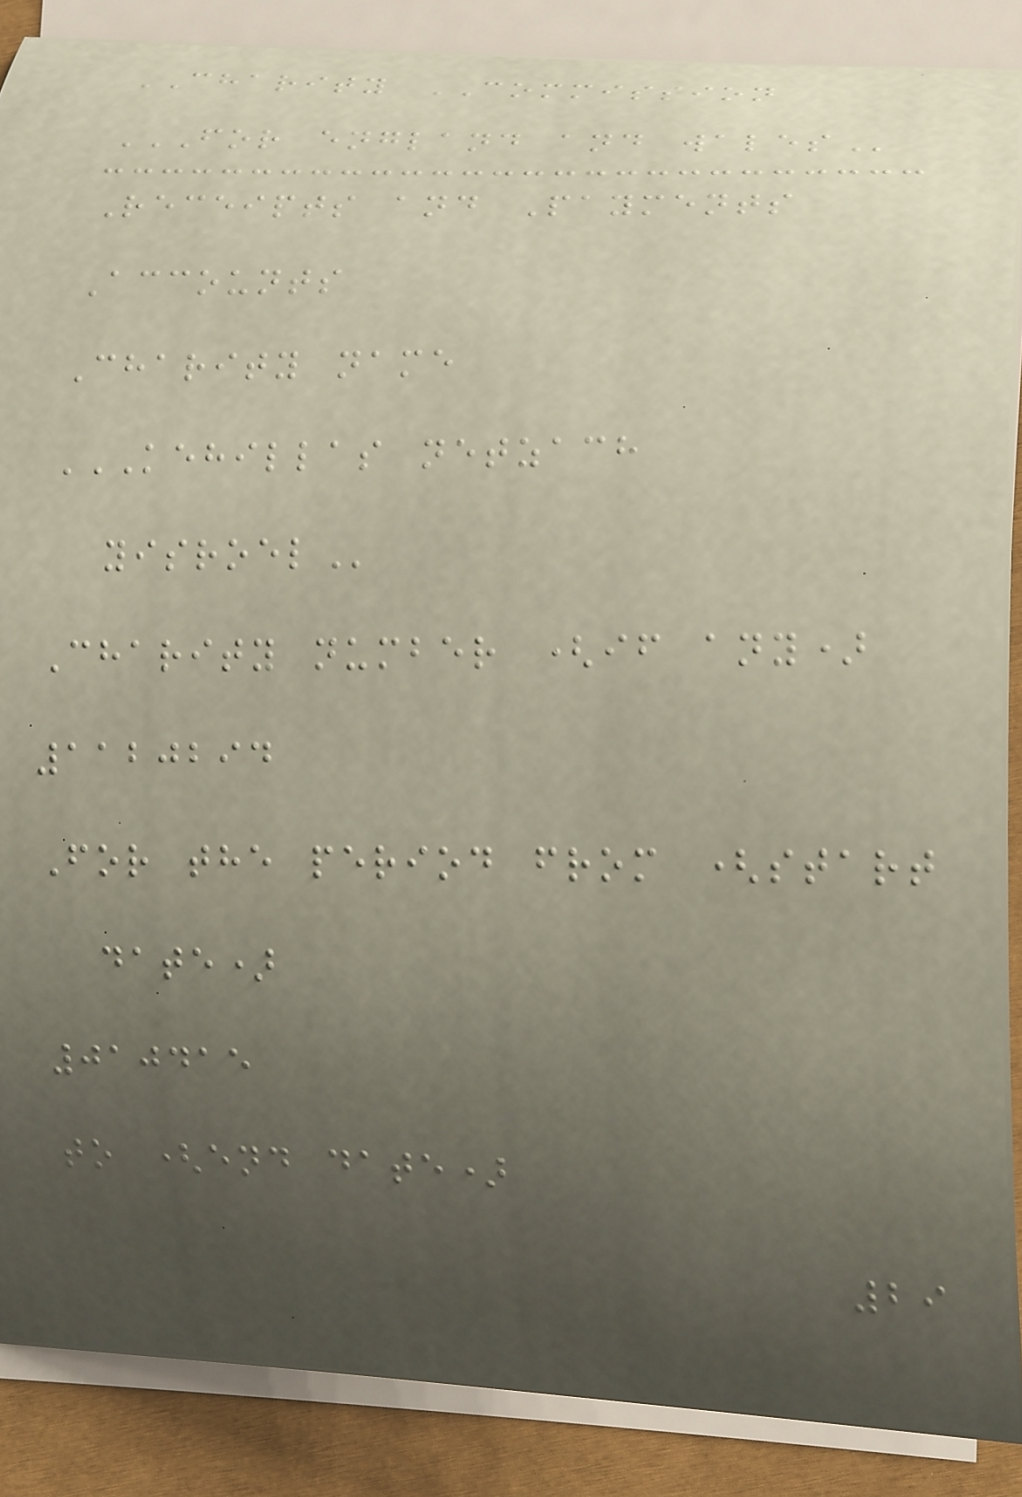CHARITY COMMISSION
FOR ENGLAND AND WALES
Receipts and Payments
Accounts
Charity name
KEHILLAS NETZACH
YISROEL
Charity number (if any)
1120294
For the period from (start
date)
010415
to (end date)
29
